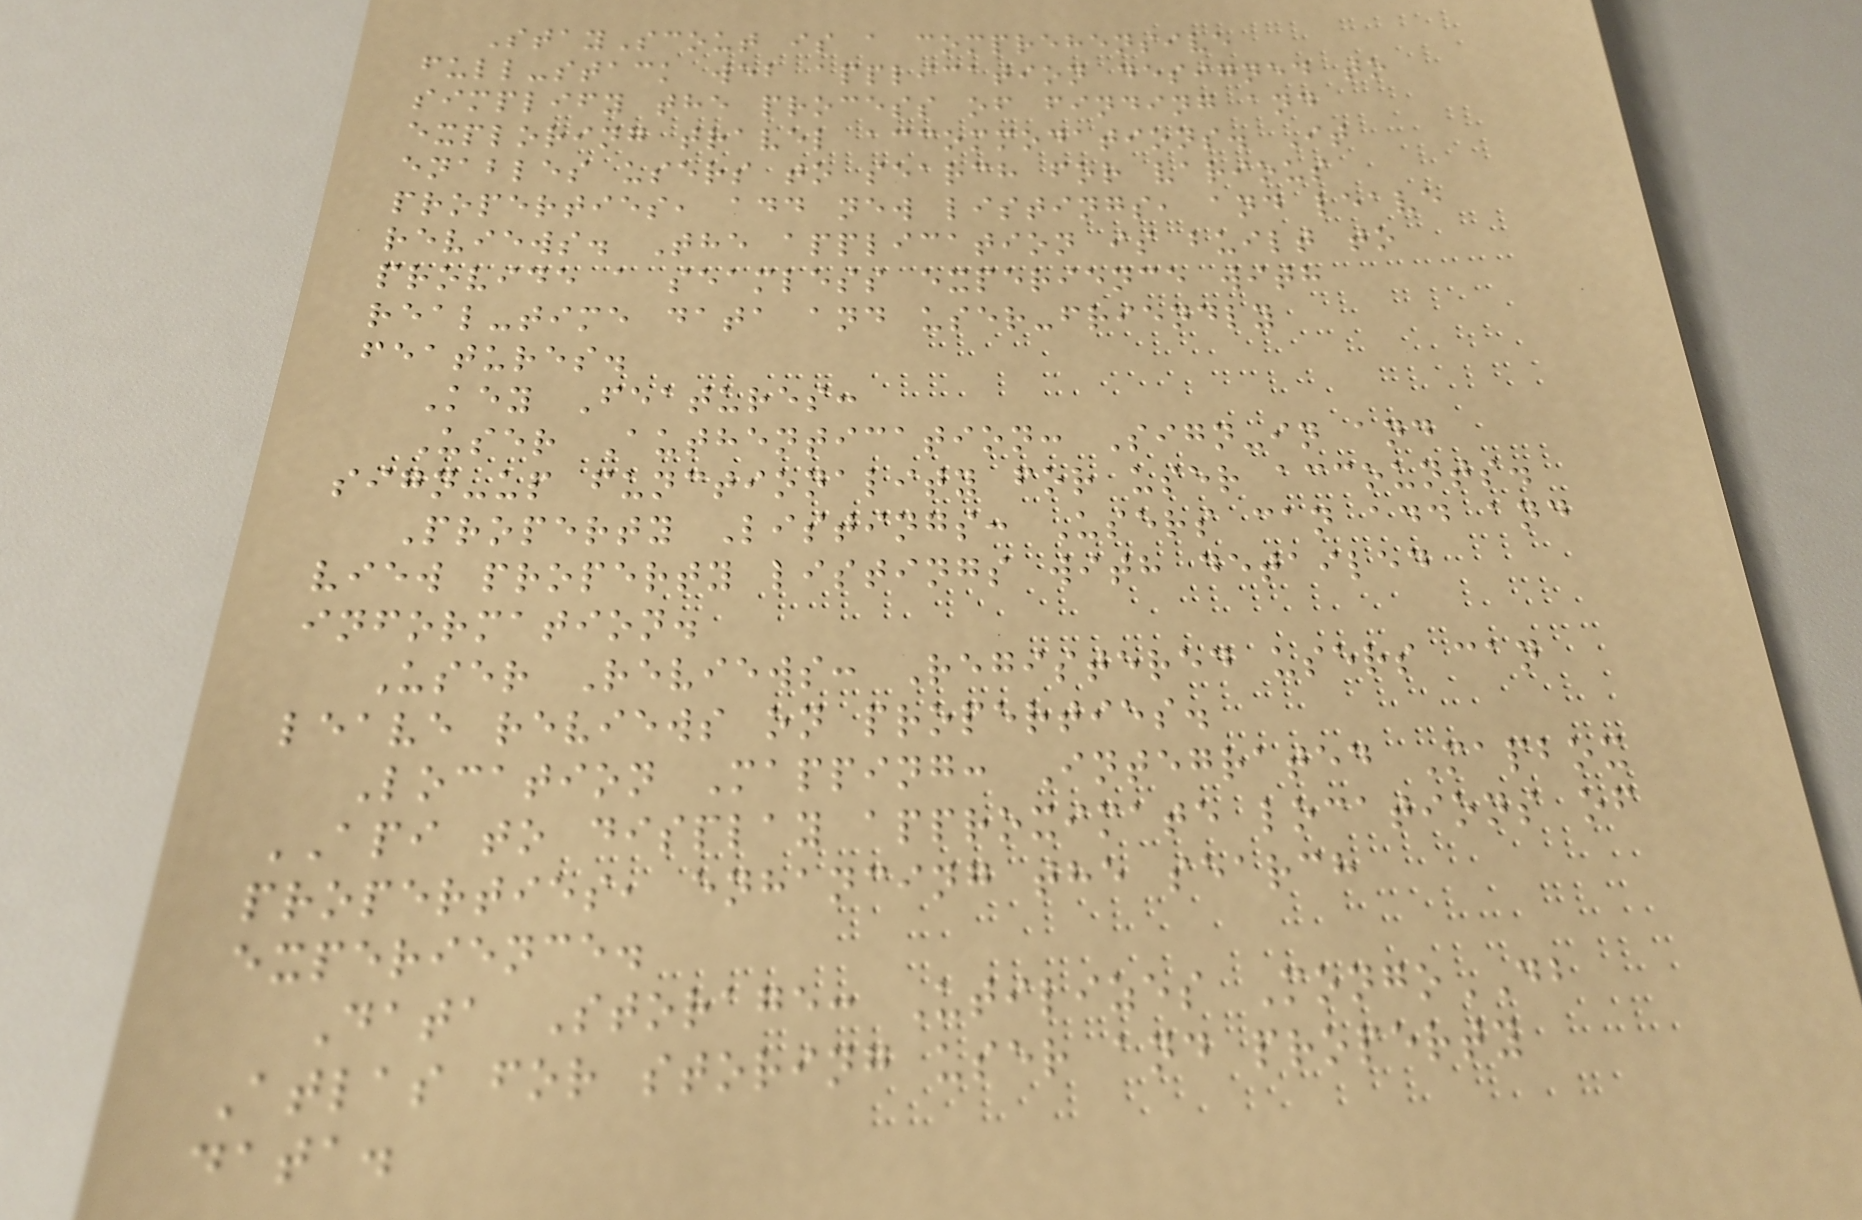StayScout is a comprehensive
full-stack web application designed to
simplify the process of finding and
exploring travel accommodations. It
enables users to search for various
properties, add new listings, and leave
reviews. The application is built to
provide a seamless experience with
real-time data and user-friendly
features.
Key Features:
User Authentication: Sign-in and
sign-up functionality for user accounts.
Property Listings: Users can add and
view property listings with detailed
information.
User Reviews: Registered users can
leave reviews on properties.
Location Mapping: Integrated Mapbox
API to display approximate locations of
properties, enhancing the search
experience.
Data Storage: Utilizes MongoDB
Atlas for storing user and property
data.
